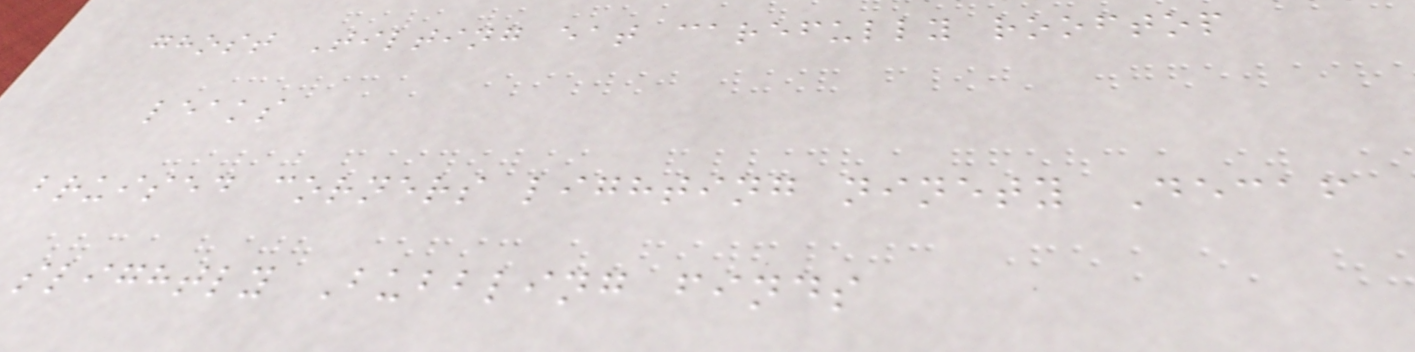ghost Tilting eat carefully rooftop
leaks
bruised corners lighting ninety Decaf
slightly Bubbling finds
